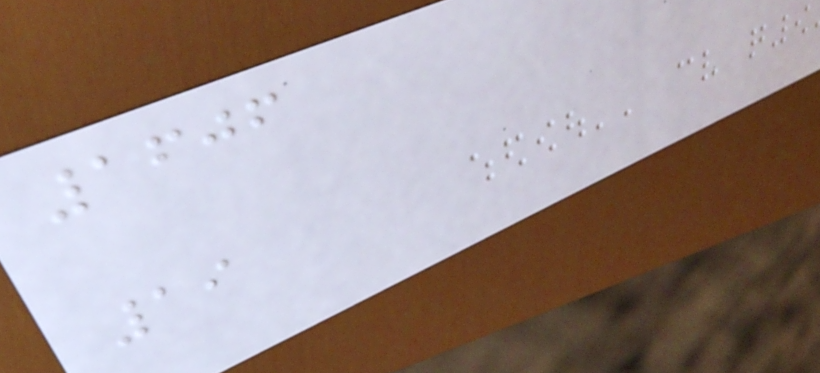1606
19
